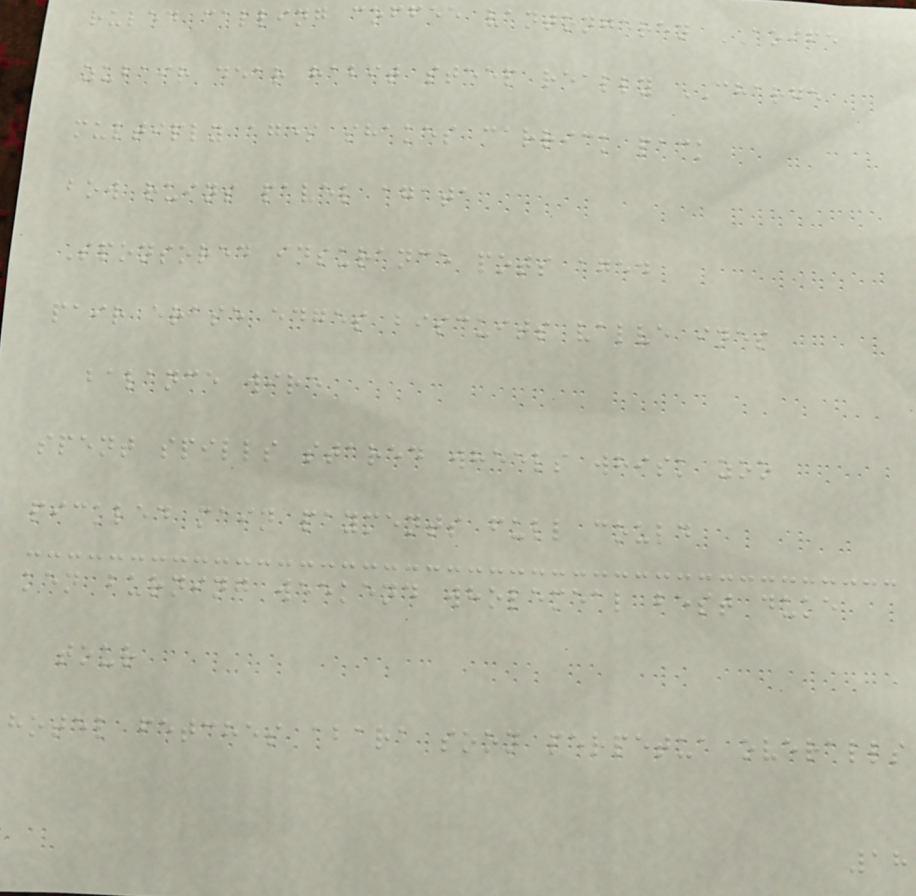ruled calling coffee vantongeren AOIFE
zubair dear habit steep really CHARGE
multiply ages shakes carrick pack
bow ruins pavel agata
Sponsored insurance pots aged
pair erase edges biscuits valve ines
balance wire
spent spills stared wheels whisk zoo
pickled main payments full could
ken burning weekend wholemeal best duke
tour
hotel fetches abara soon perpetua overalls
18
